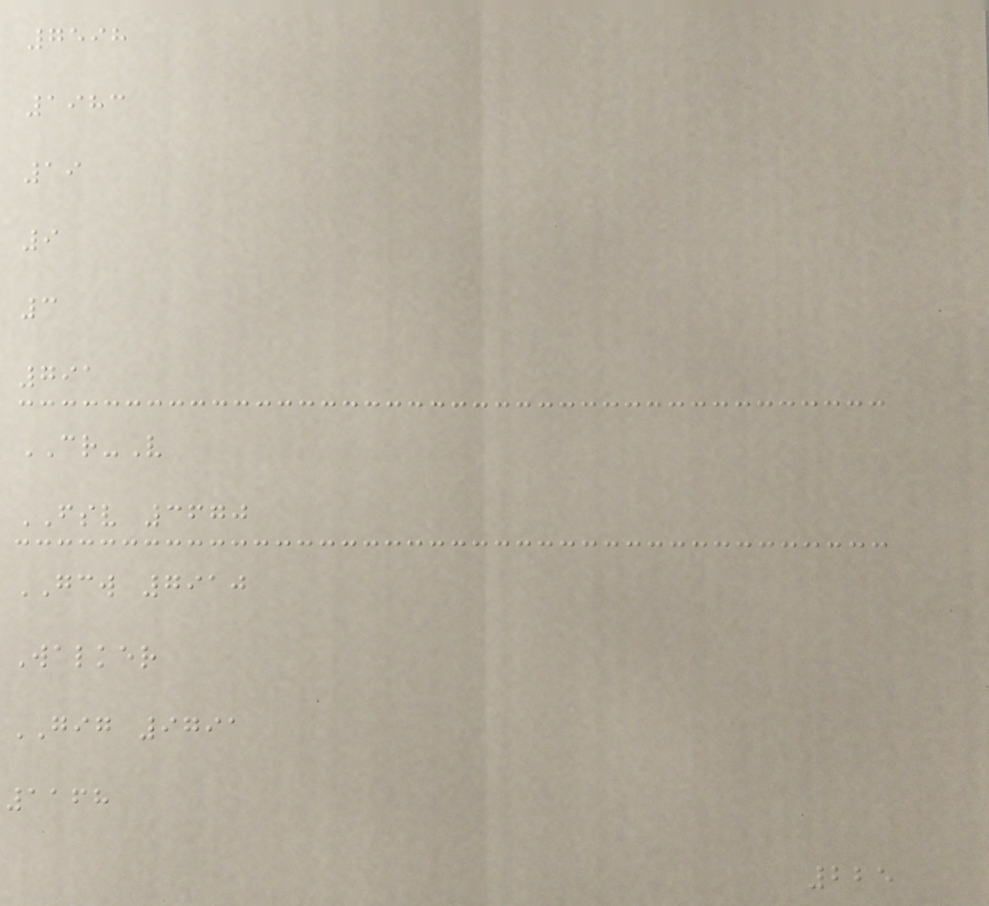7598
1983
19
9
3
791
CR-V
FSV 3670
GCW 7910
Walker
GIG 9791
1168
225
